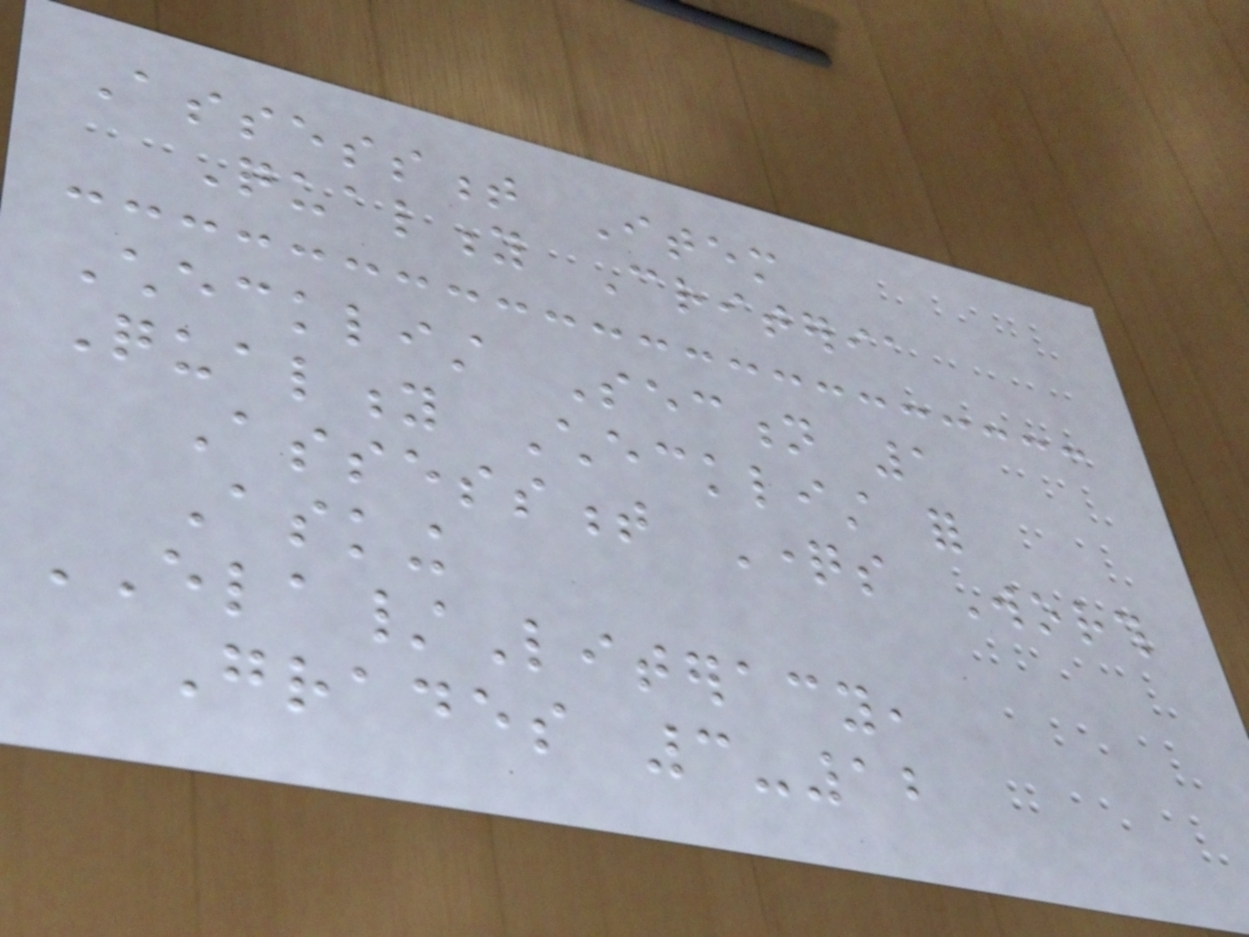Assessment Item
Quality Criteria
Checklist Section 1
Quality Checklist for
Assessment Questions Worth
Asking
ELA/Literacy,
Grades 3-12
